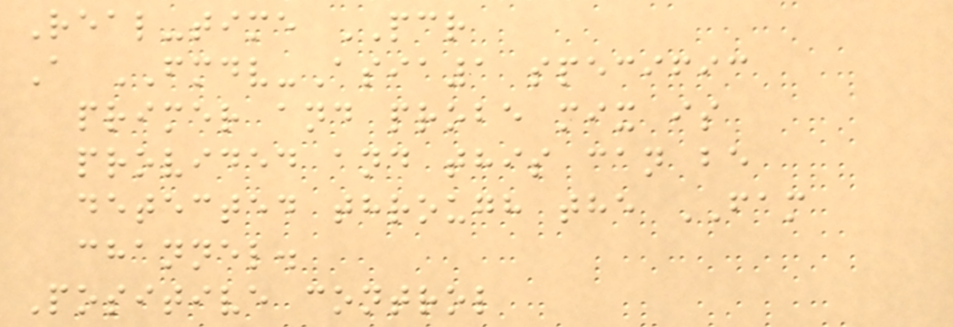Real-time PCR
A FMDV-Asia1 specific
primer and probe mix is
provided and this can be
detected through the FAM
channel.
Positive control
